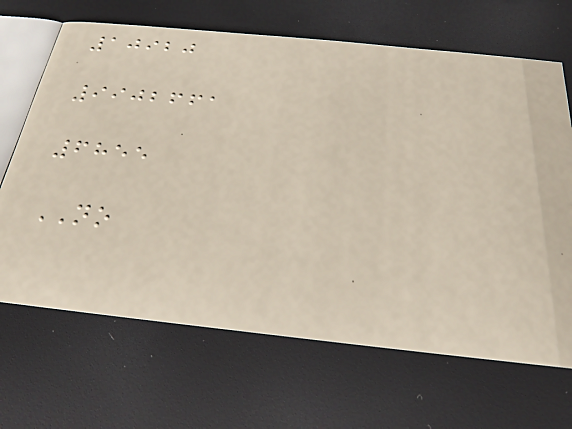10920
9902661
6855
NO
